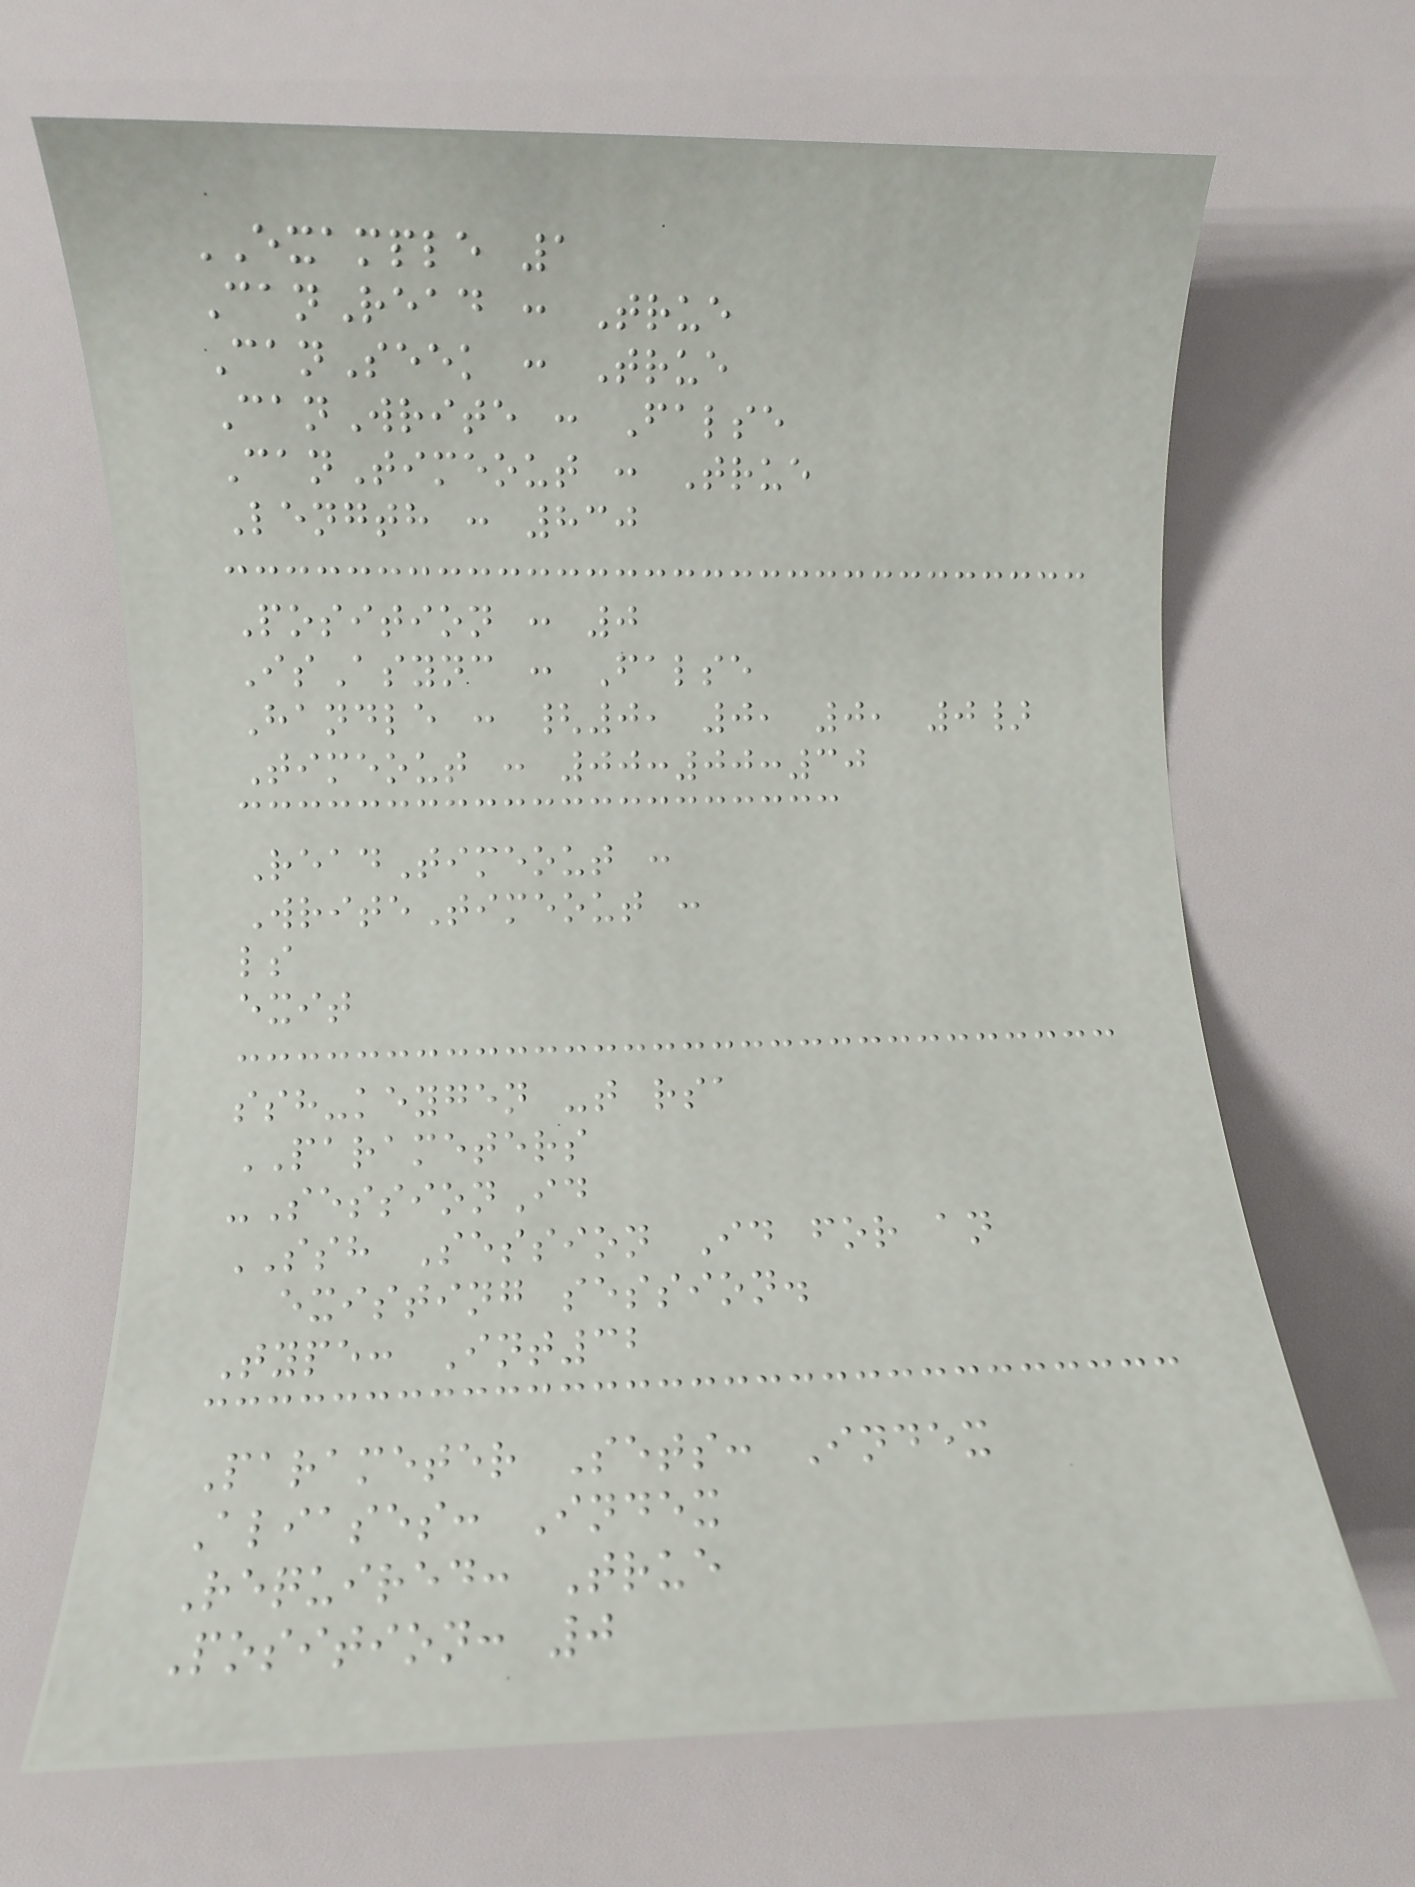EXAMPLE 1
CanRead : True
CanSeek : True
CanWrite : False
CanTimeout : True
Length : 830
Position : 0
IsAsync : False
Handle : {0, 0, 0, 0}
Timeout : 00:00:30
ReadTimeout :
WriteTimeout :
ls
exit
ssh-keygen -t rsa
PARAMETERS
-SessionId
SSH Session Id for an
existing session.
Type: Int32
Parameter Sets: Index
Aliases: Index
Required: True
Position: 0
